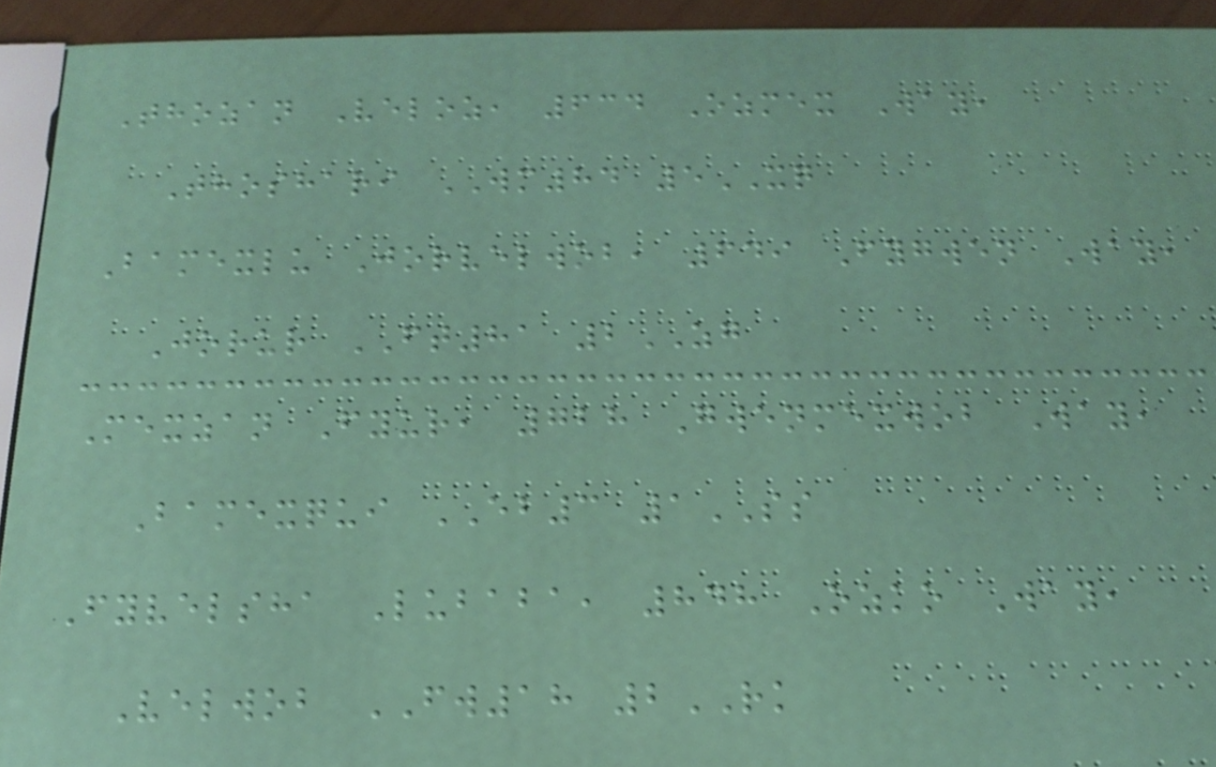Thozan Veloz, 634 Ozmex Way,
Thoshari WM84 5XQ
Bamexlu Jorvelwob, 649 Fygwen Way,
Jorur FT81 2ZG
Mexzan Fyur, 728 Gwenmexwob Way,
Bamexqui EB3 1SS
Fyvelsha Lubaba, 848 Ozko Way,
Velwob FW18 2RK
